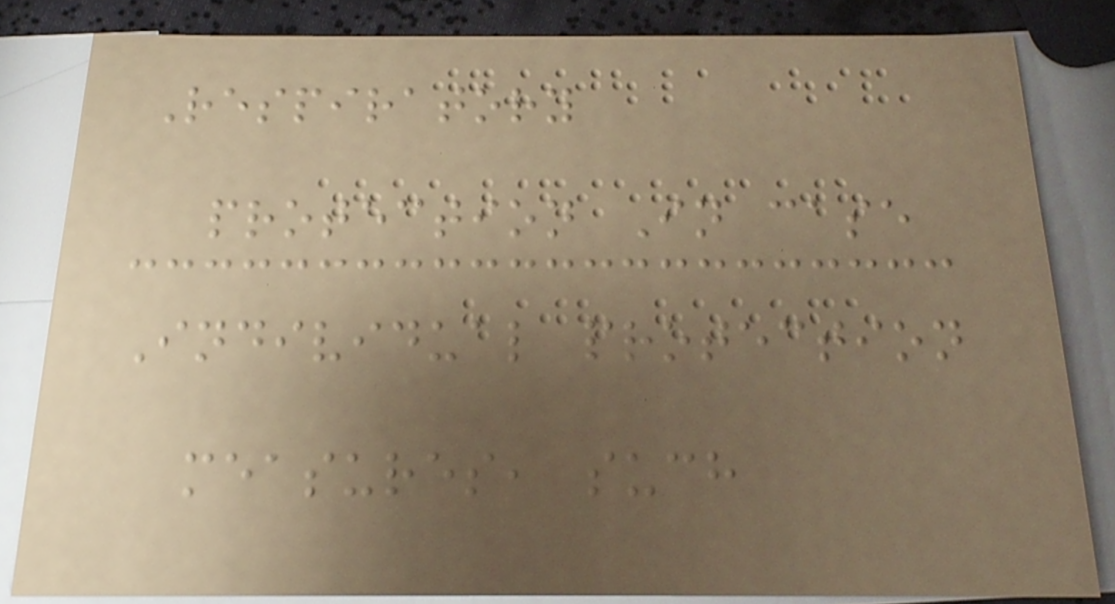Respiratory
protection In case
Individual protection
measures, such
